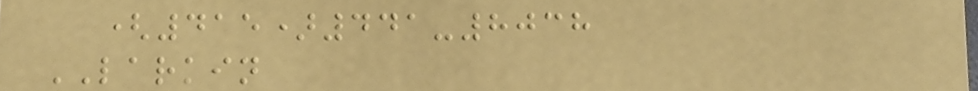(415)441-8038
LARKIN
